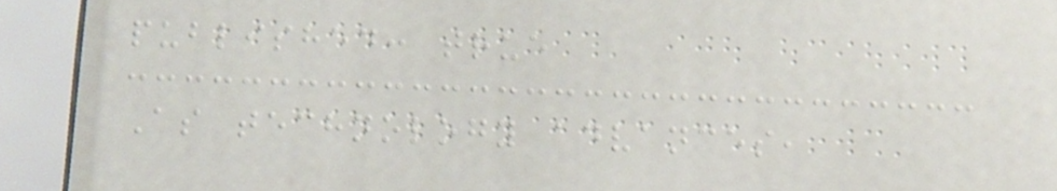published: true
As technology advances,
